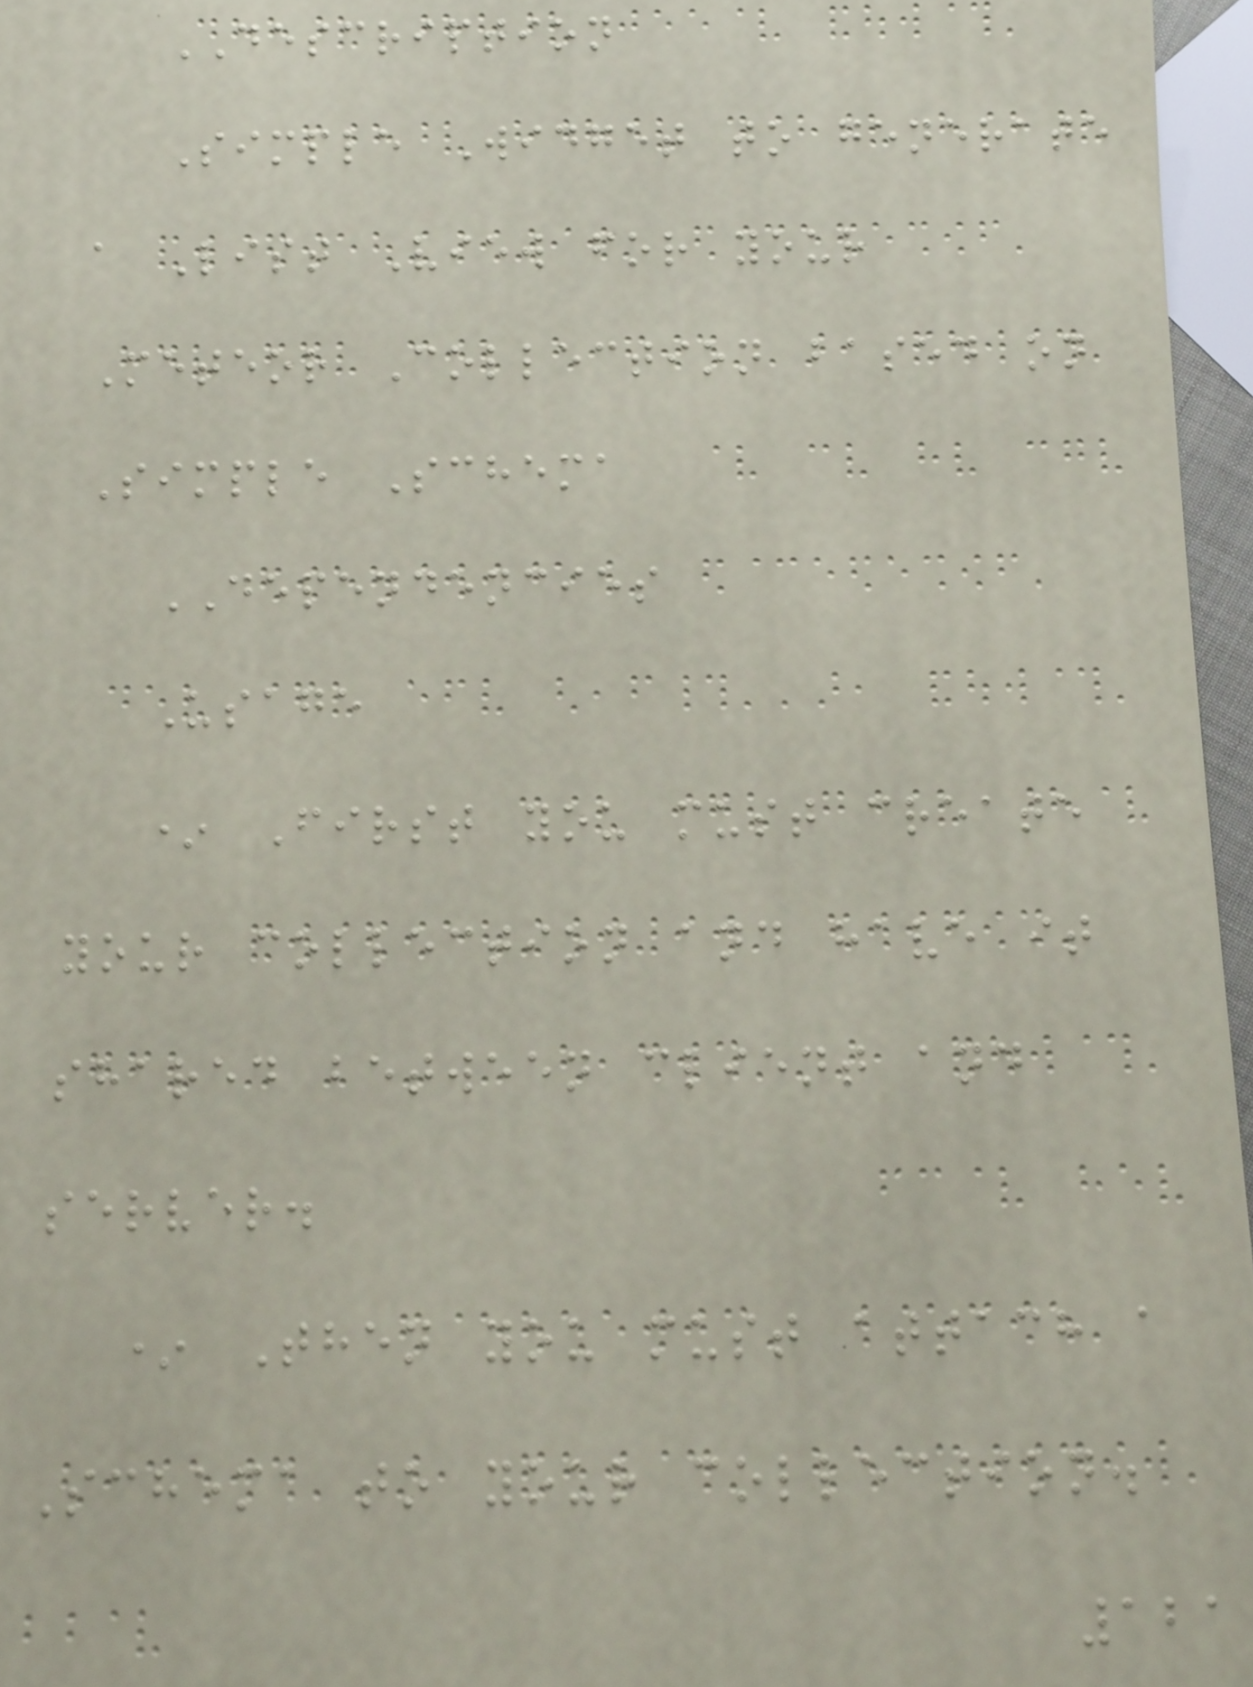DESCRIPTION
Simple Widget to generate
a List View for your
Meteor Collection based on
Simple Schema
DEPENDENCIES
Usage
* First you must create
your collection and have it
shared between client and
server.
* Then you must attach a
Schema to your collection.
121
